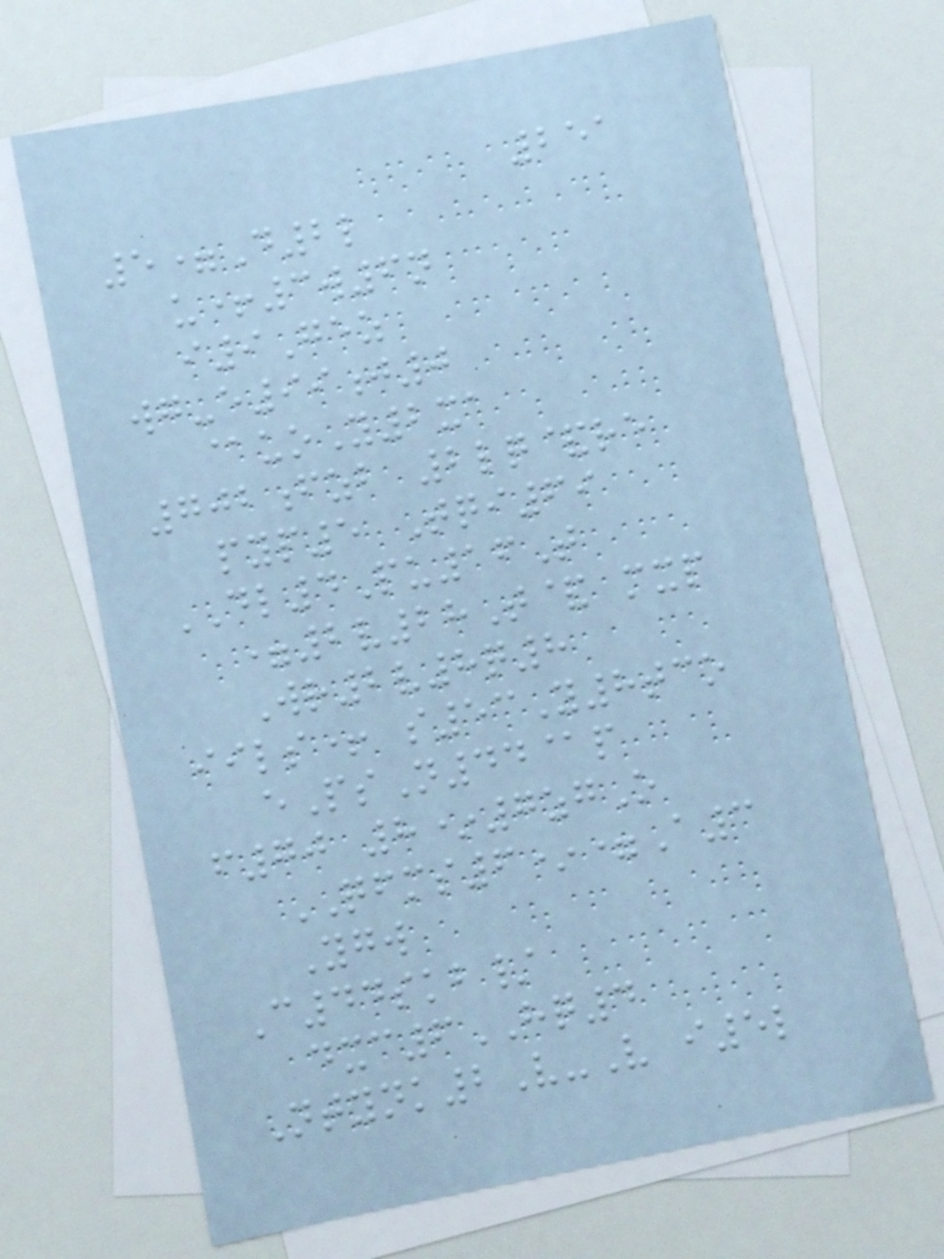251
5=D2l
u+3w6n
i9Gez
wg-e99j0
@uoY2xa
702fzb 2lq&re
pyp5 Tqi69
DL4Pu16T
=2v28T& mxp
Wr2v8q8
iils+ s53Y8tco
ePsN44@p
f70 8*7zgO
QFMS6*=A3
Ygw
C44skb/
dxc6HQ4
Ntynk2V-V i5l
